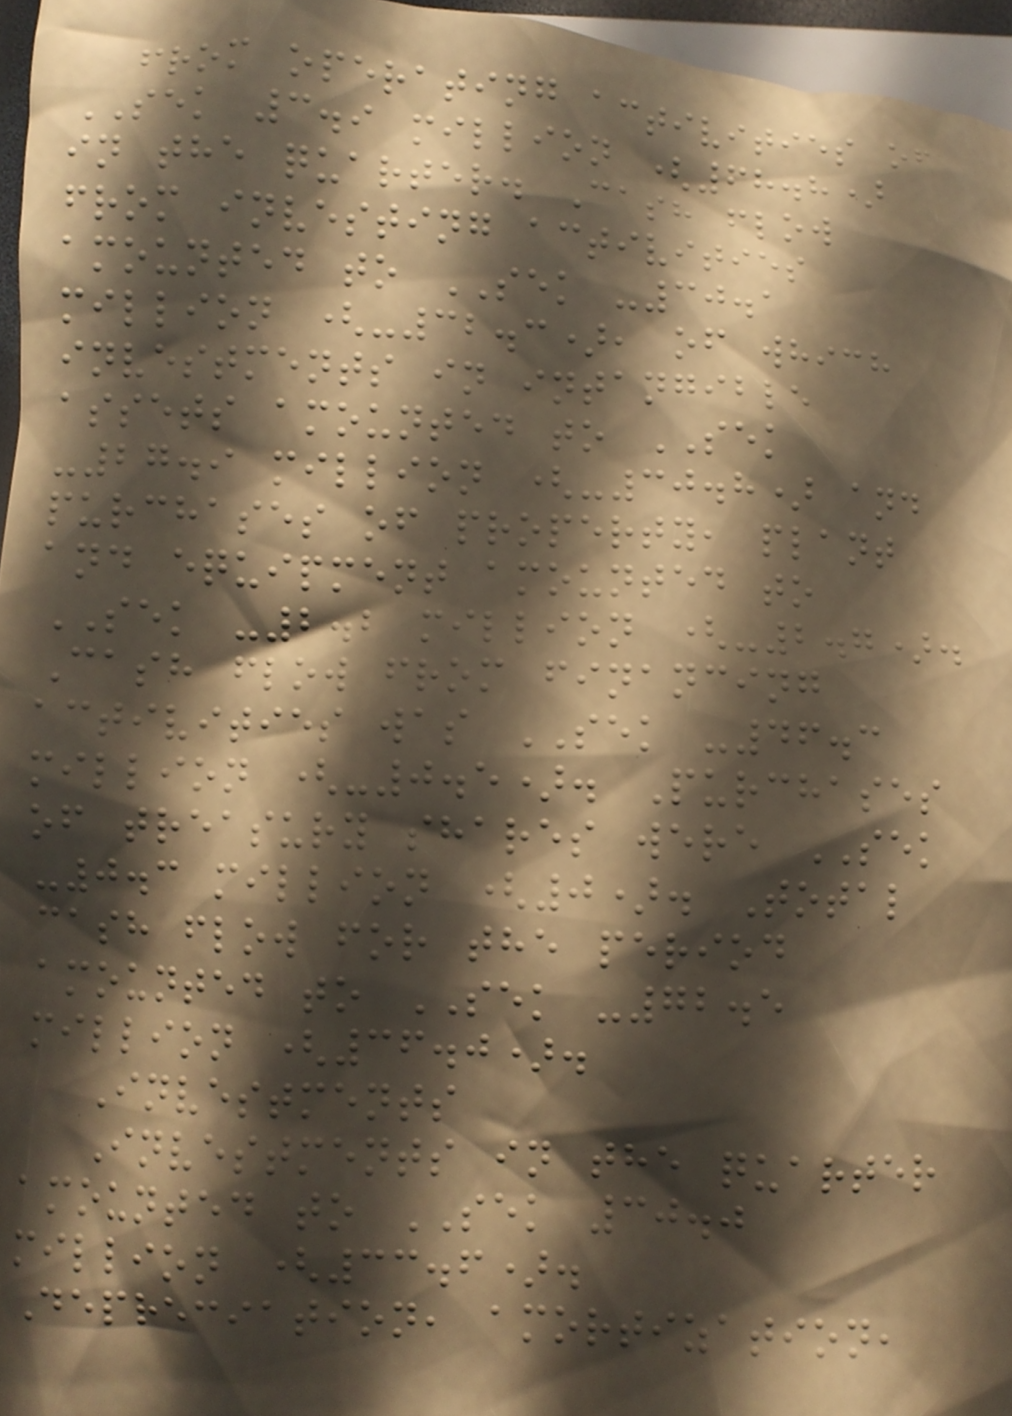from operating activities of
SEK 3.9 million (68.8)
in the quarter. Cash flow
from investing activities
amounted to SEK -30.1
million (-32.3), of which
investments in intangible
assets amounted to SEK
-27.9 million (-30.8) and
purchases of property, plant
and equipment amounted to
SEK -2.2 million (-2.7).
Cash flow from financing
activities was SEK -46.3
million (-0.5). Purchases
of treasury shares were SEK
-0.3 million (0). Total
cash flow for the period
amounted to SEK -72.5
million (36.0).
Investments
Investments in the quarter
amounted to SEK 30.0
million (33.6).
Depreciation, amortization,
